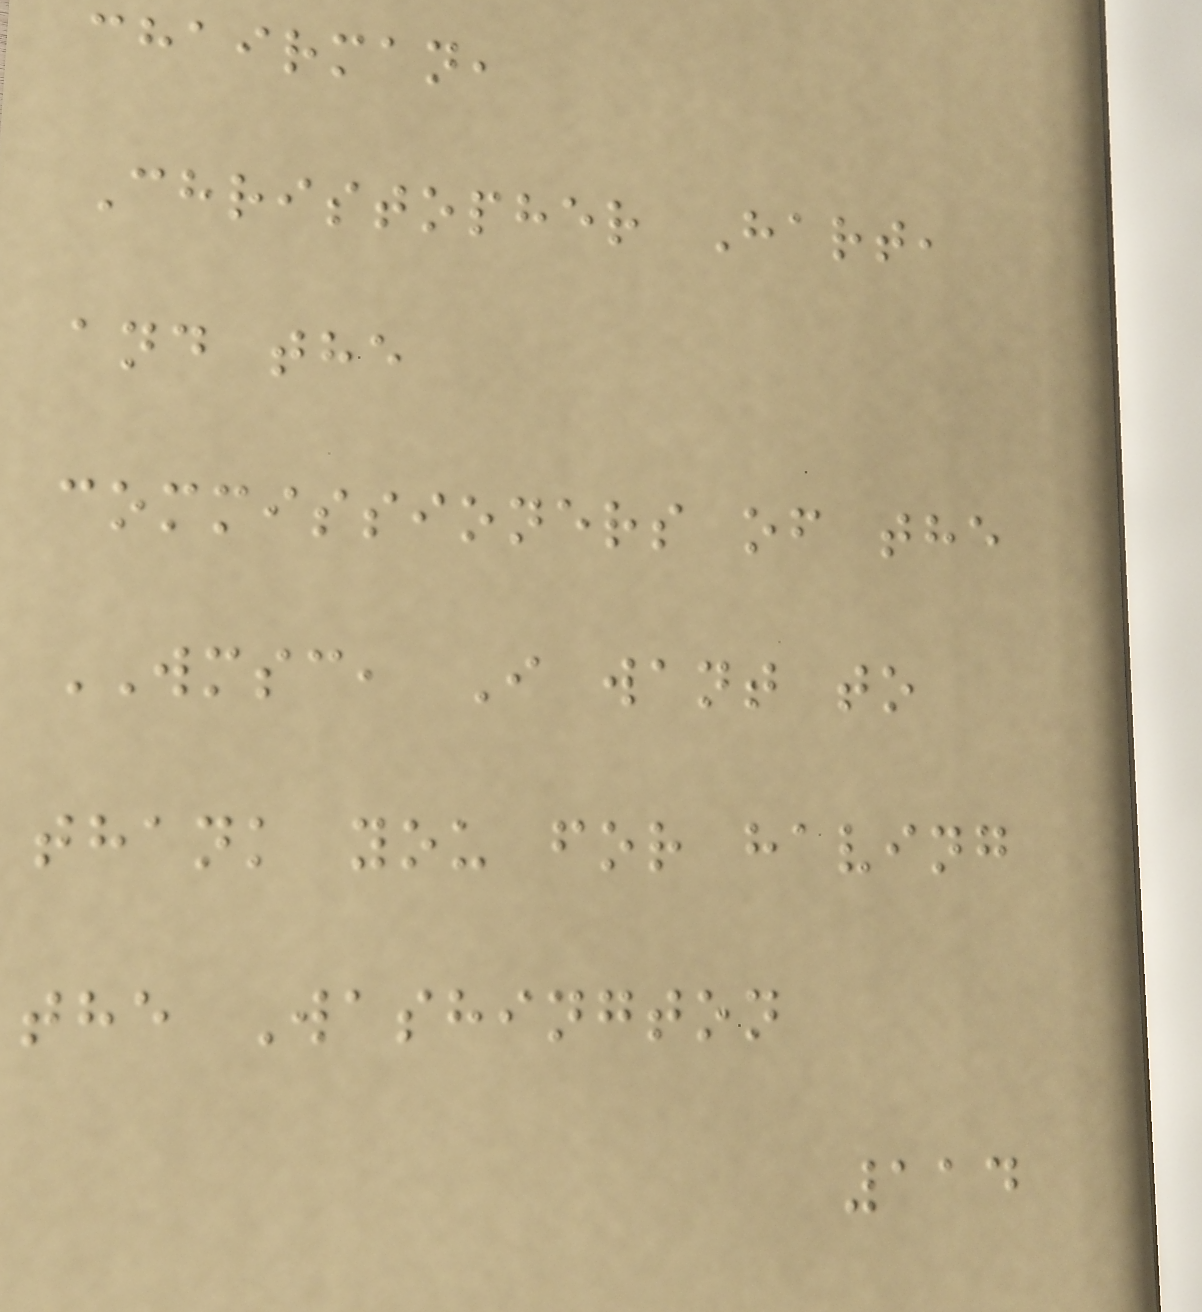chairman,
Christopher Hart,
and the
commissioners of the
WMSC, I want to
thank you for having
the Washington
114
